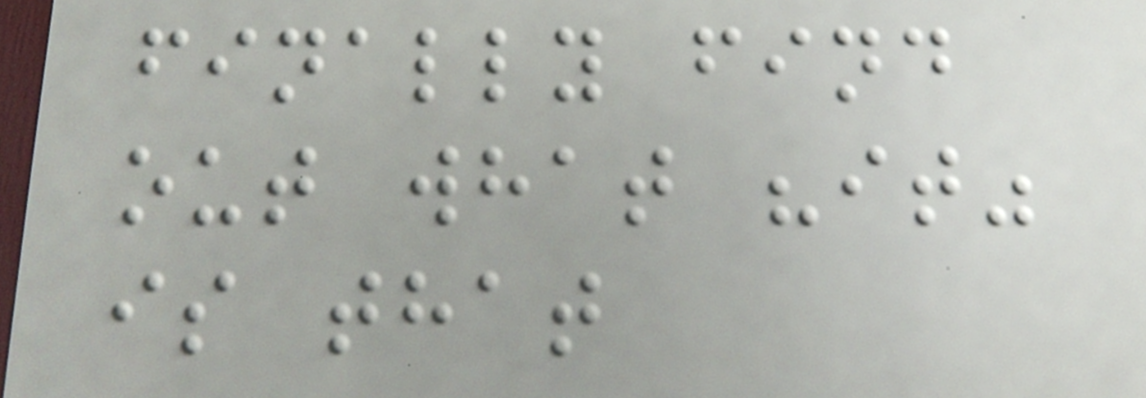finally find
out what "it"
is that
